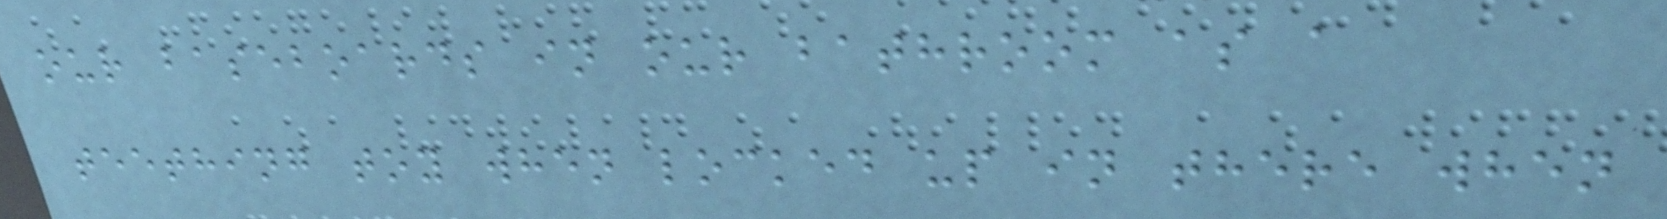our baseboards in our bathroom as a
teething toy when locked up in there when
